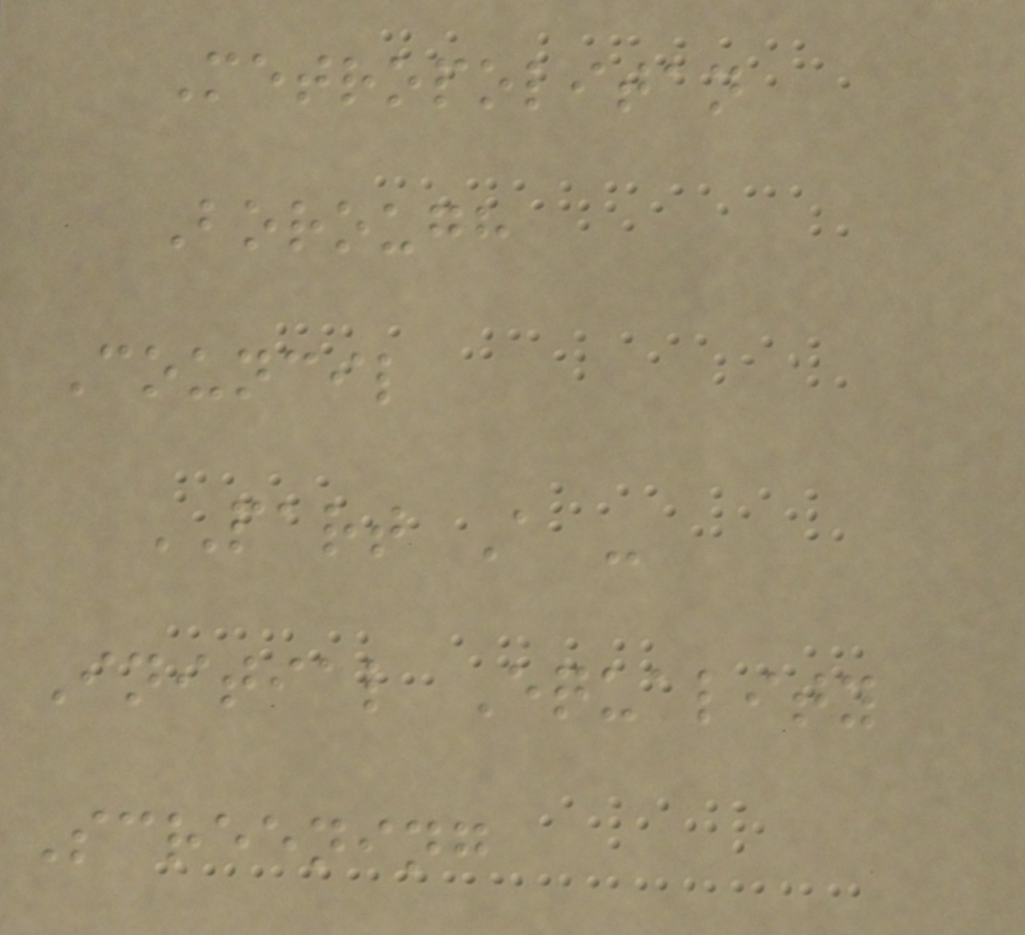Metropolitan
Borough
Council
PART A -
Initial Equality
Screening
